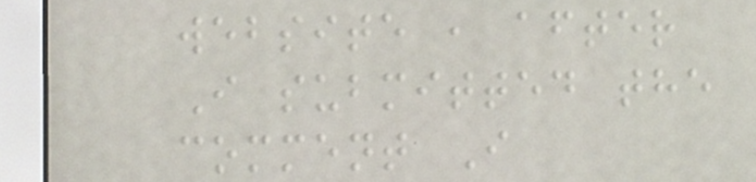website , after
I submitted the
comment I
